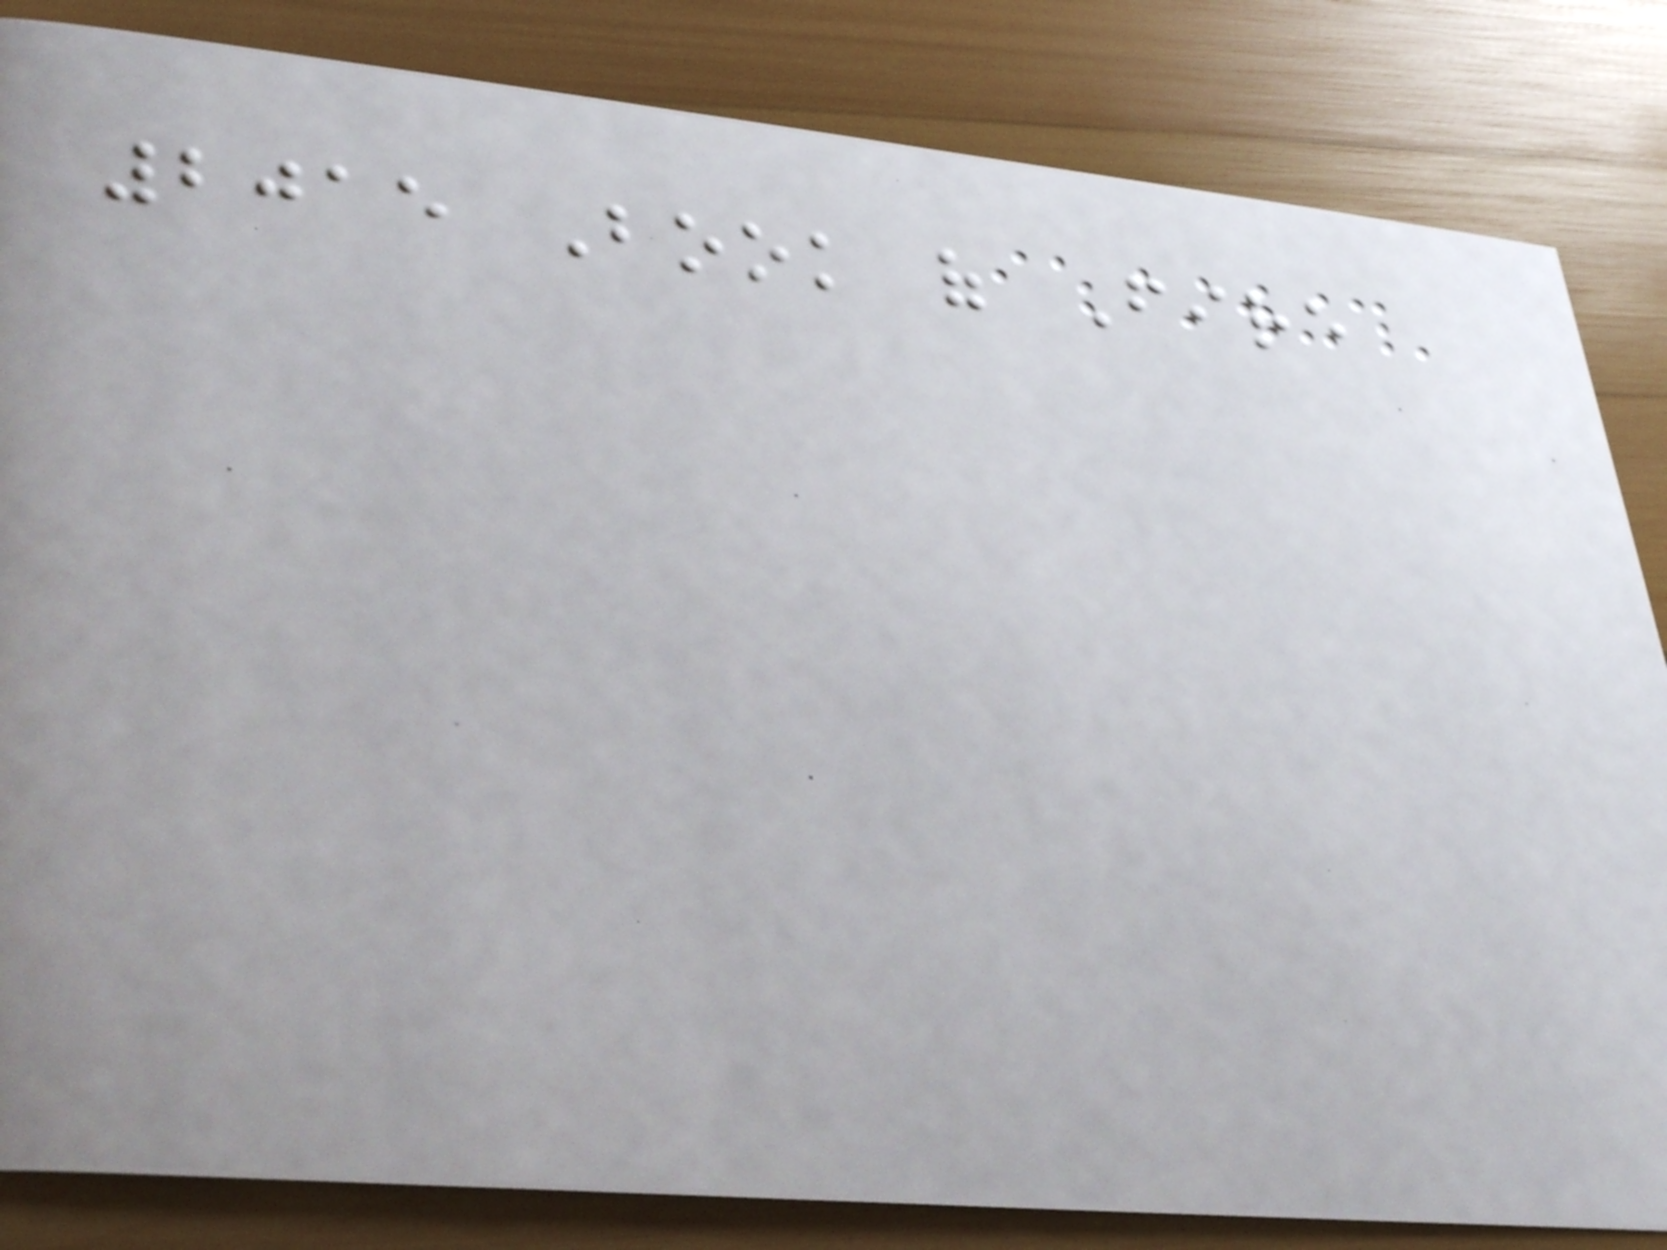2015 Book of Fire
